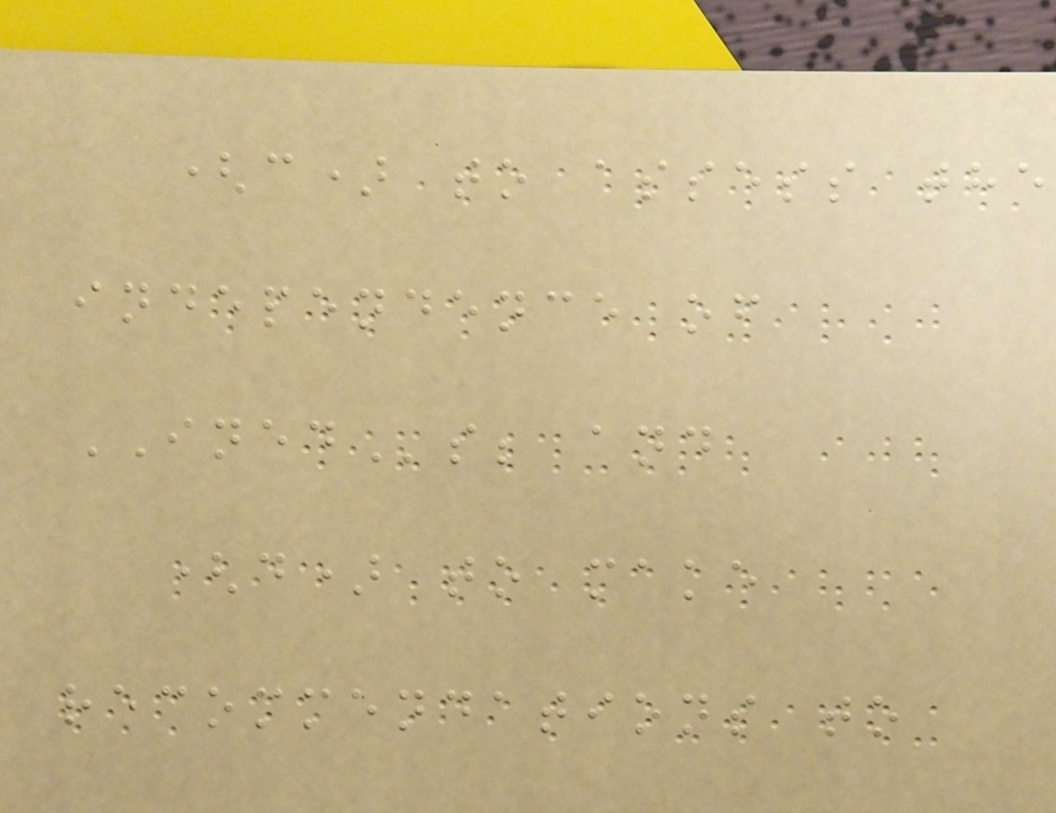(c) to assess the
independence of
INEDs; and
(d) to make
recommendations to
